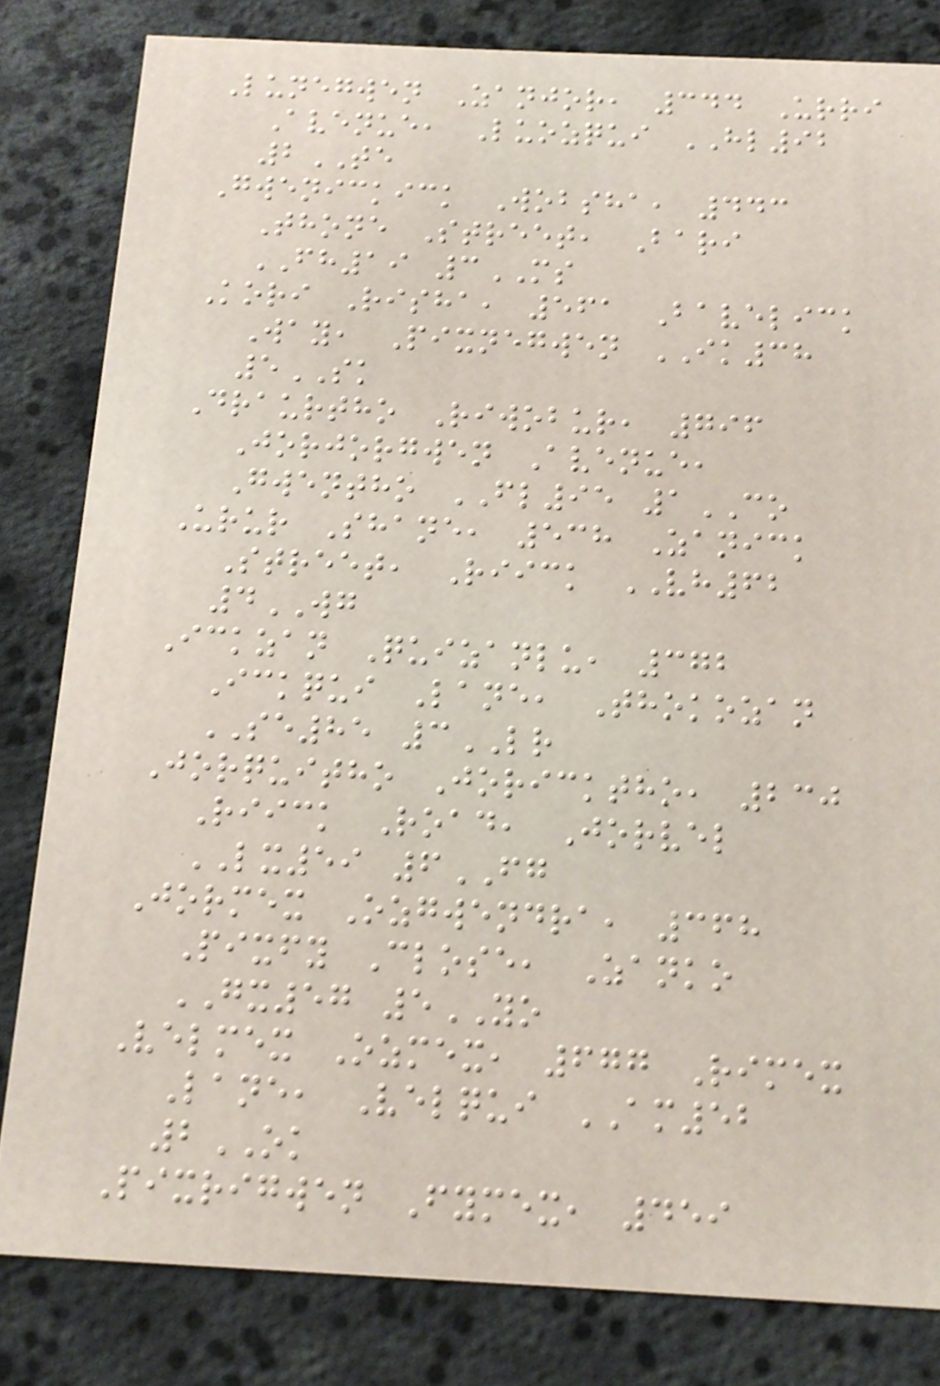Lunegwen Zanjor, 344 Urri
Avenue, Luozqui HL92
2TE
Gwenickick Wobsha, 443
Thone Street, Bari
FH19 3MS
Kori Risha, 561 Bavelick
Way, Pixnegwen IK38
5SK
Draurtho Riwobur, 796
Jorjorgwen Avenue,
Gwentho FL95 1CO
Urur Shane, 538 Zanick
Street, Riick VH62
4WG
Ickzan Quizanlu, 372
Ickqui Lane, Thokozan
SE85 3LR
Jorquitho Joricktho, 230
Riick Road, Jorvel
LX59 6FG
Jormex Ozgwendra, 368
Pixfy Close, Zanko
GX57 5YO
Velmex Ozmex, 677 Rimex
Lane, Velqui AM52
2OK
Pixrigwen Fymex, 459
